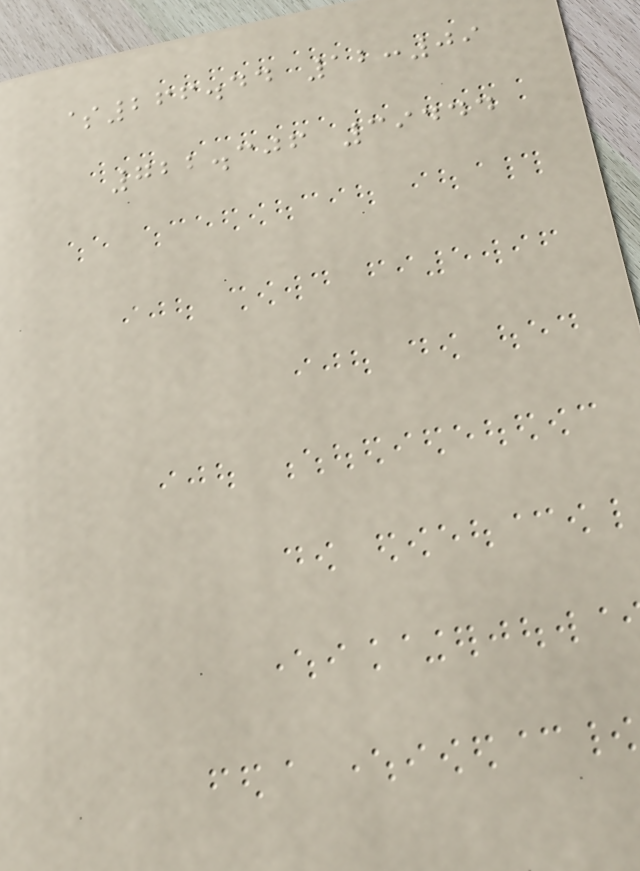$266.44 12:09
722.306 39444
